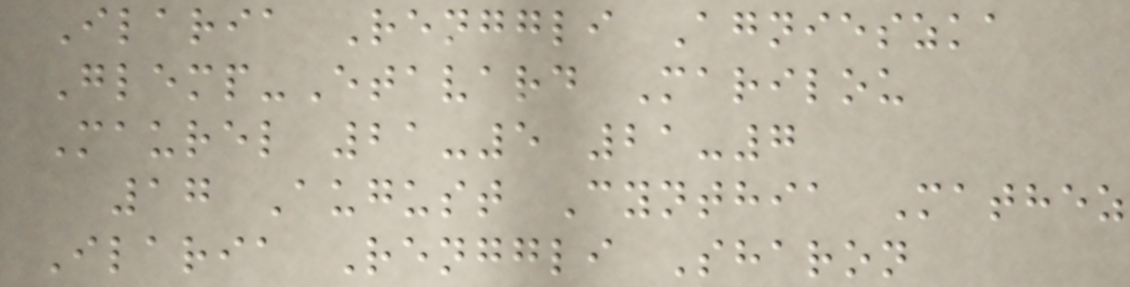Ilaria Renggli Agnieszka
Glemp-Etavard Marilou
Maurel 21-5 21-7
17 August Cynthia Mathez
Ilaria Renggli Sharon
